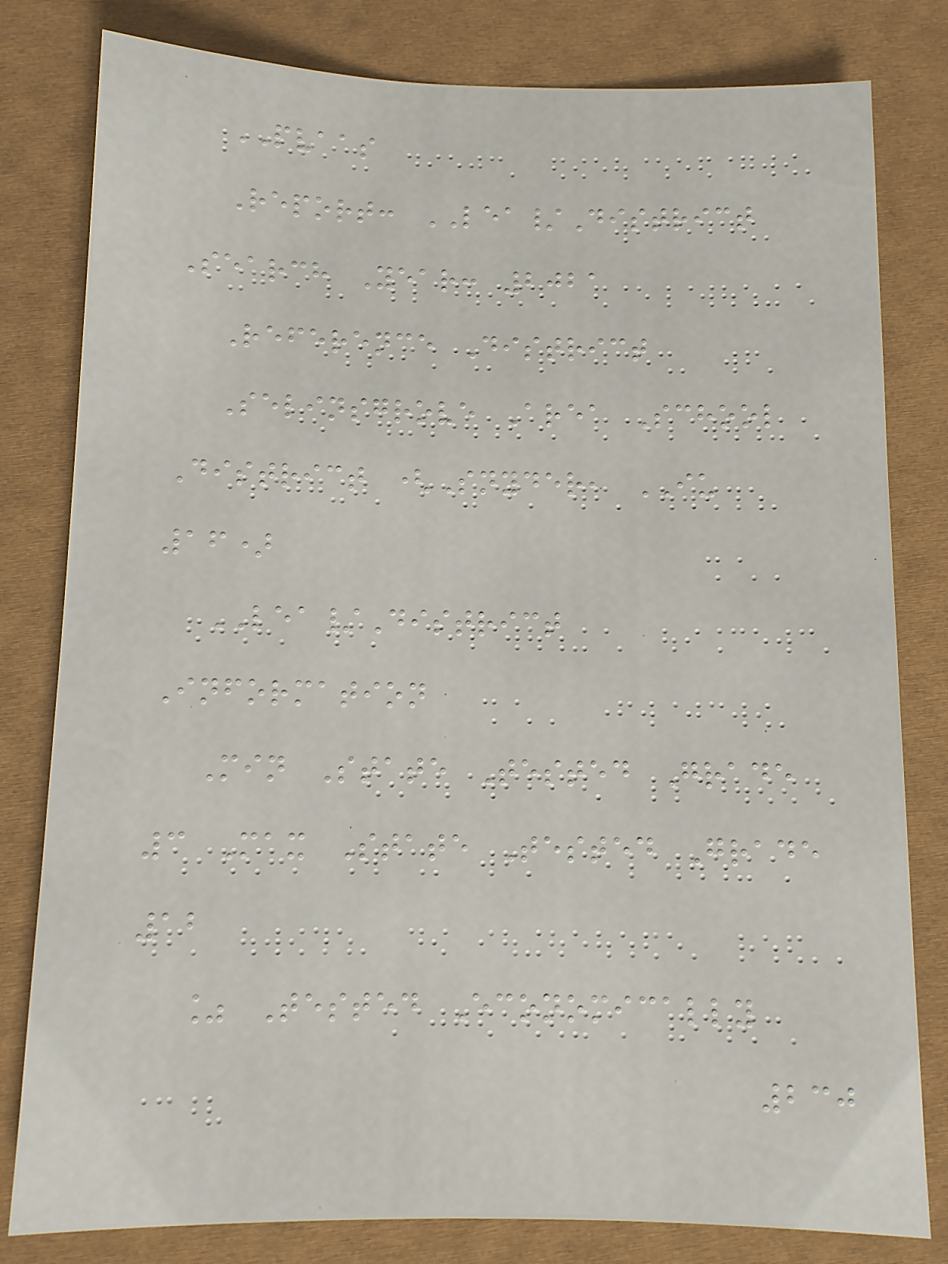PVAAS
Report: LEA/District
Search Year: 2021
Reference District
Selinsgrove Area School
District (Snyder, IU
16)
LEA/District
Information
Min State Tested Grade
3 Max State Tested Grade
12
% Tested Economically
230
